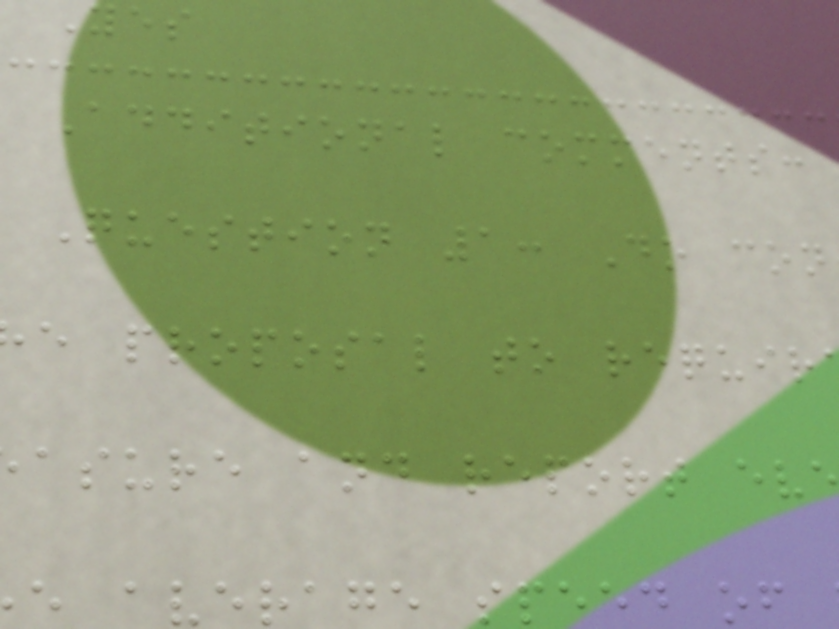Additional comments:
Question 1: Do con
e proposal to requir
asure and report ev
e average speed of
